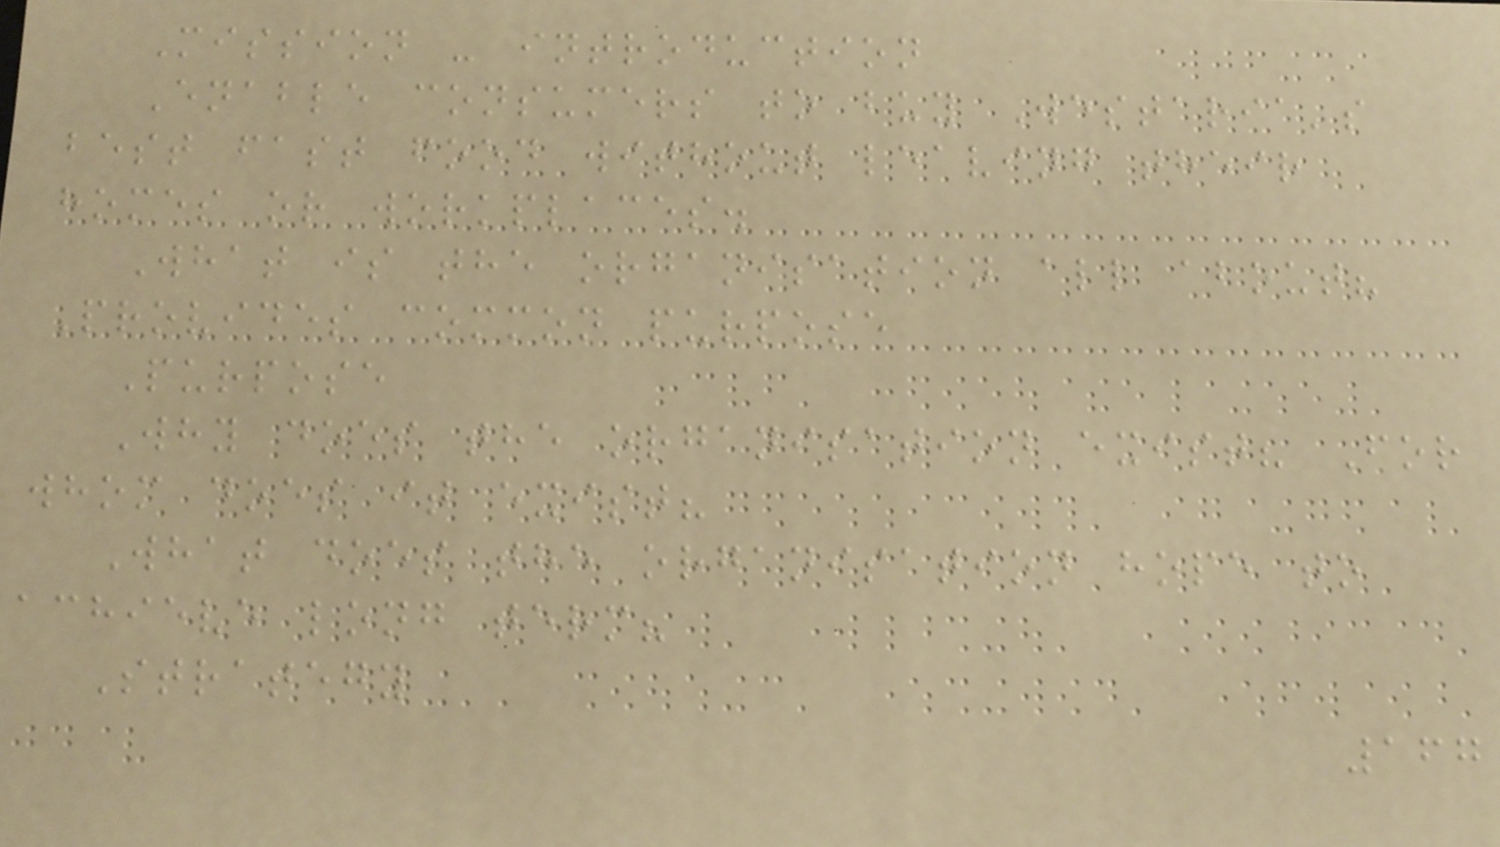Mission - introduction
Enable consumers to buy Westaria's
best fast food without leaving their
homes or workplaces.
What is the organisation all about?
Provides common purpose
Purpose
Why does the organisation exist? For
whom does it exist?
What does the organisation hope to
achieve long term?
Strategy
167
